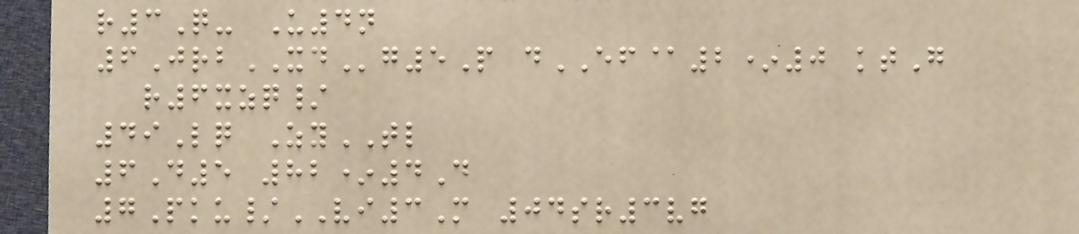r3Q- U4n
6JrbXDg5P dEF@2*0 ktG
r6xzq/
49Lq ZyTL
6D5 82*4D
7Pku/VI3M 04sr3vg
